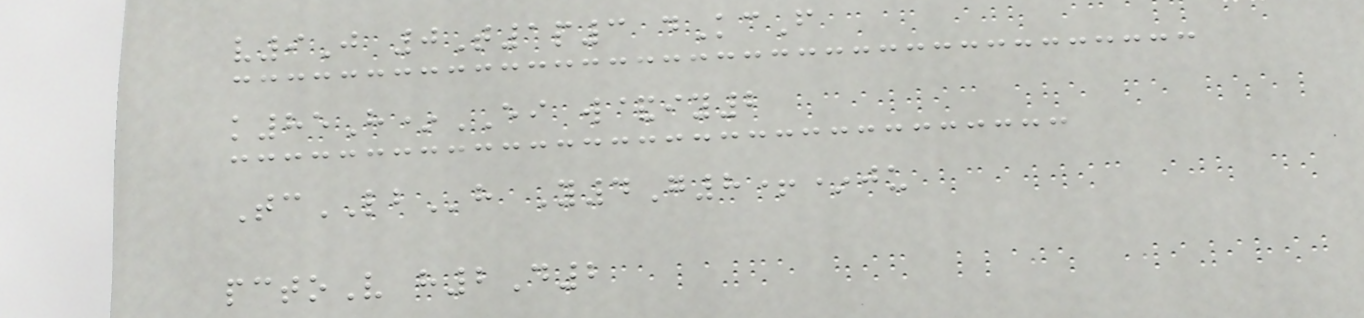v9J 0T1p3 dKcF
k85H*EI w&iy2
TcLBh Y4G8+*ju
pctoV h2D2
